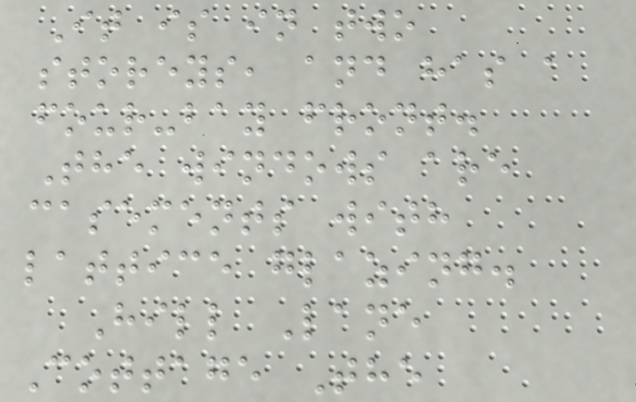It is in two
storeys, and has a
four-bay front.
The windows are
casements with
lattice glazing.
Hill Lane
Cottage The
